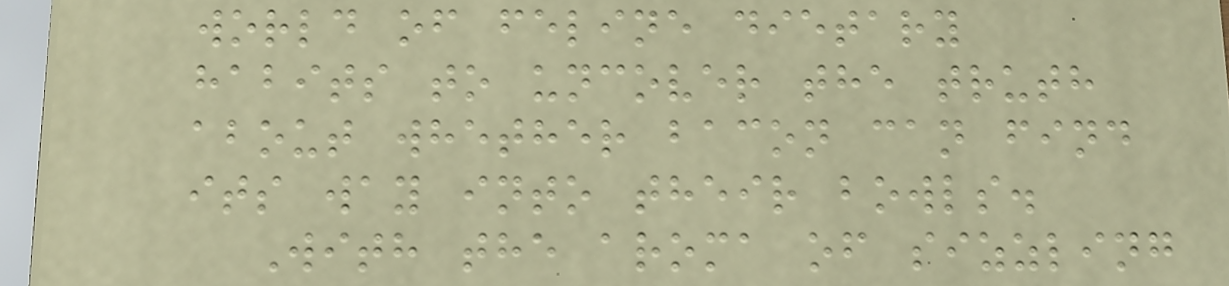world of feline dietary
habits to uncover the truth
about whether bacon can find
its way into their bowls.
With the aroma of sizzling
